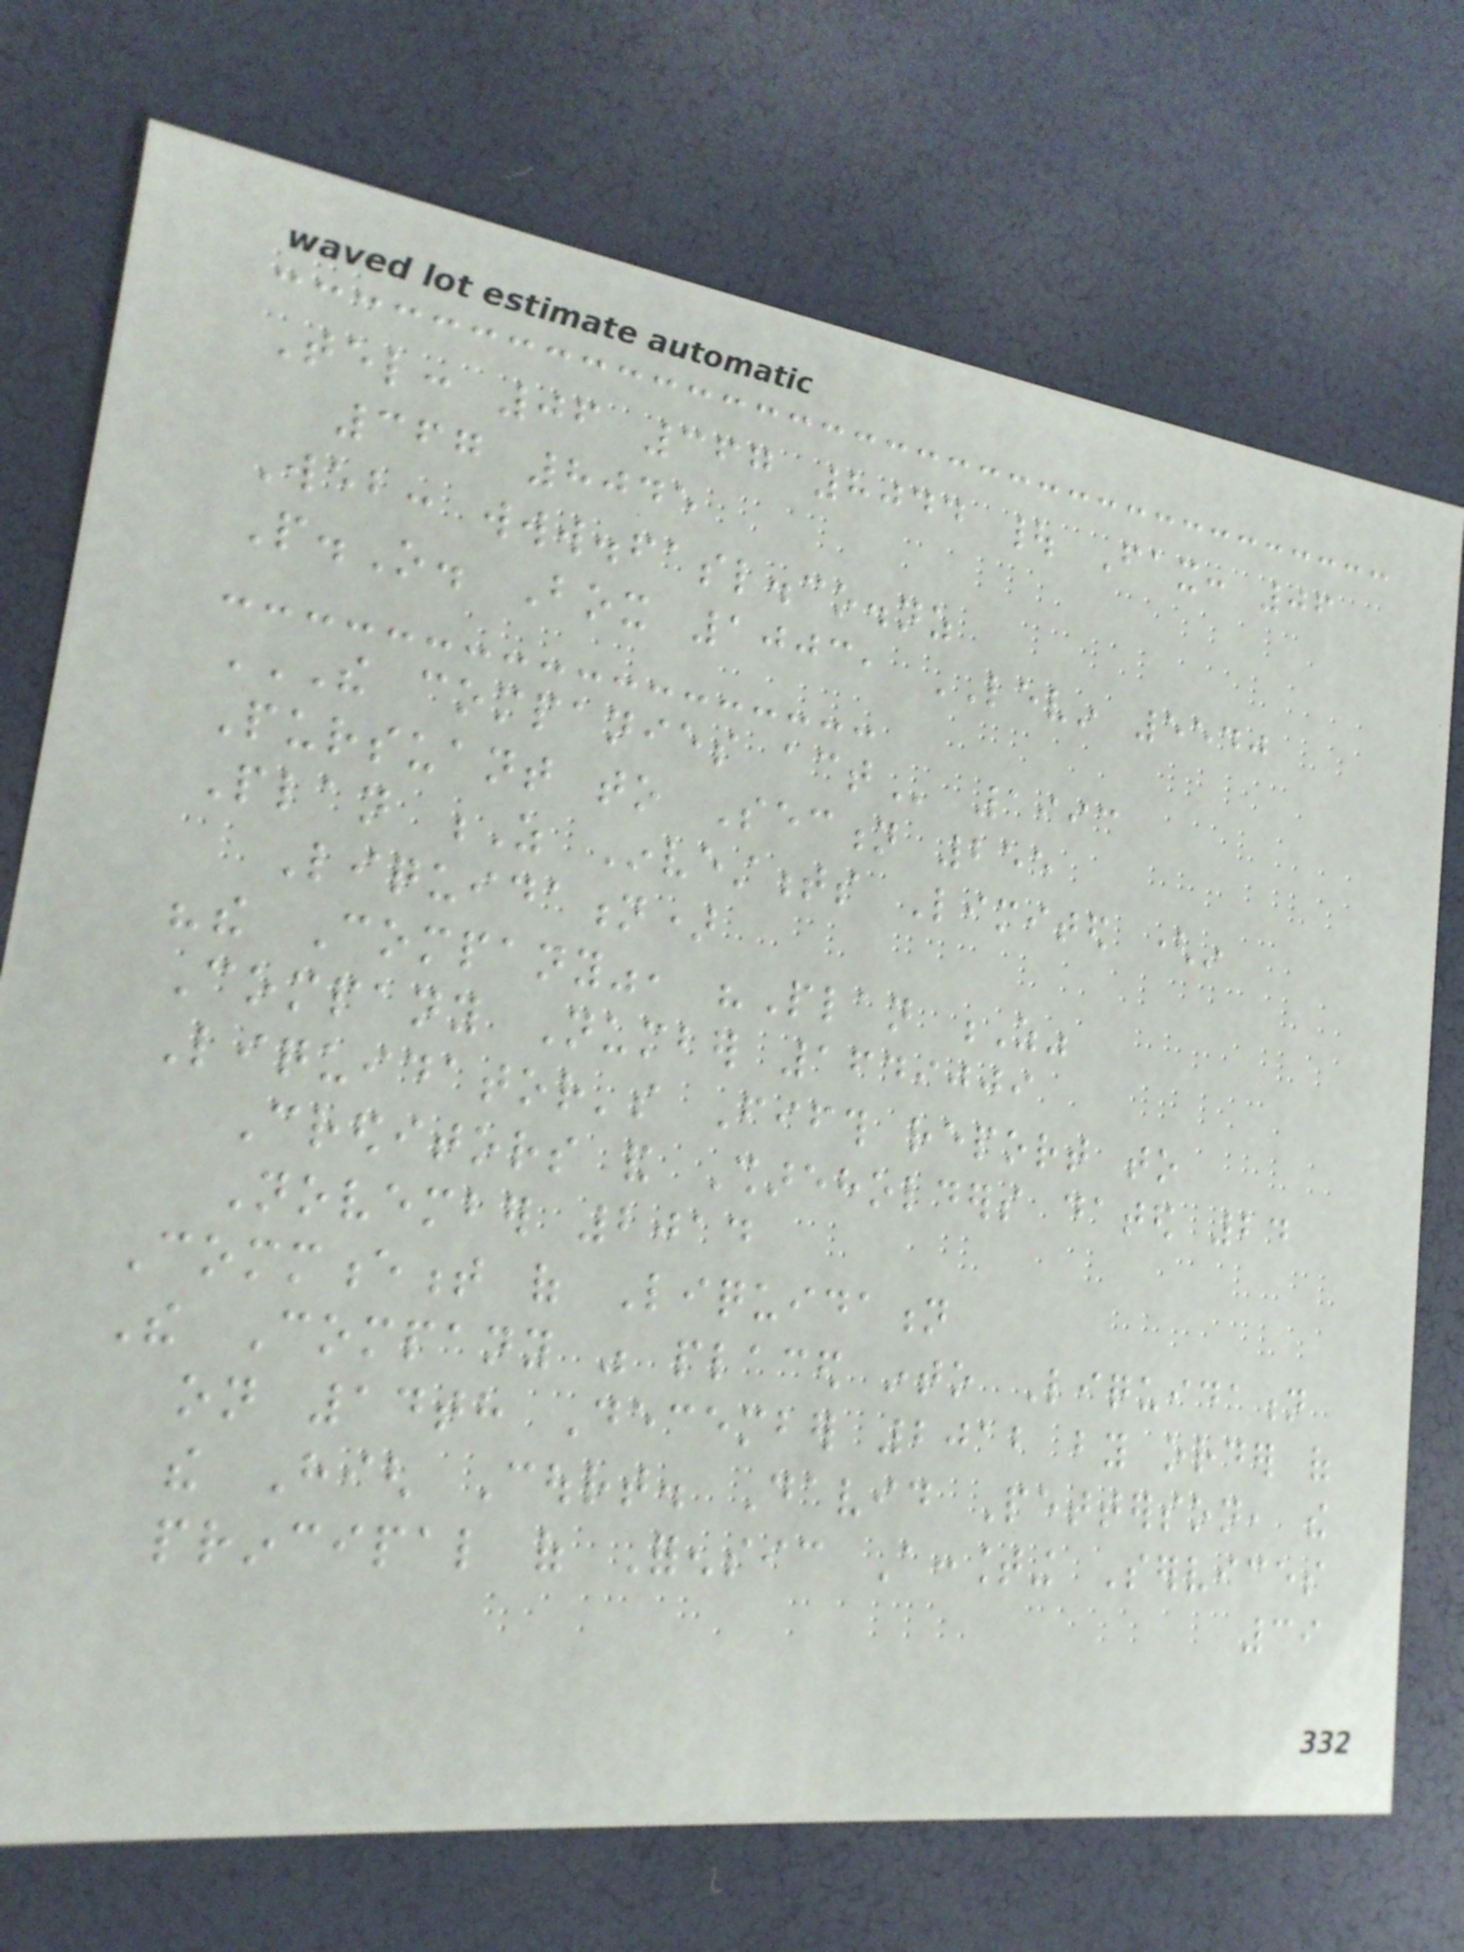Tel: 06 367 8044 | Fax: 06
367 8045
Web: www.fasl.co.nz
P.O. Box 1003, LEVIN 5540
THE COMPANIES ACT 1993
Pursuant to Section 255
Plan Z Investments Limited (in
Liquidation)
"the Company", "Plan Z"
Company Number 1649009
Liquidator's Fifth report to
Creditors and Shareholders dated 24
November 2014
Commencement of Liquidation
The Company was placed into Liquidation
on 14th December 2012 by order of
the High Court. David Petterson, the
principal of Forensic Accounting Services
39
